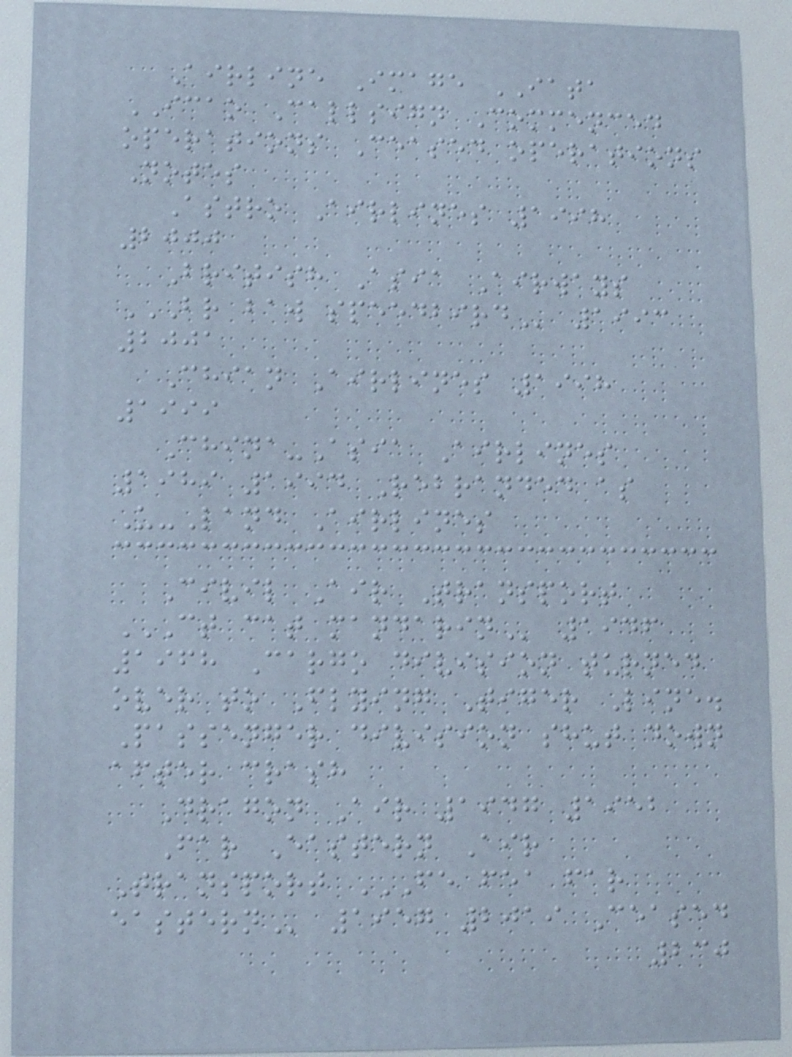Airline Image IATA
ICAO Callsign Commenced
operations Ceased operations
Notes
Astro Airlines 1998
2000
British Asia Airways
BR BAW SPEEDBIRD 1993
2001
Chian Airlines 1998
1999
China-Asia Airlines
1989 1994 Rebranded as
U-Land Airlines
Civil Air Transport
CT CAT MANDARIN 1946
1968 Cargo division turned
over to Flying Tiger Line.
Passenger division shut down
after crash
Dragon Air 1947 1952
Far Eastern Air
Transport FE FEA FAR
EASTERN 1957 2019 Ceased
230
